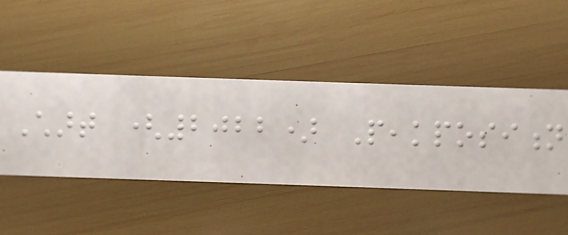Chart (2022) Peakposition
